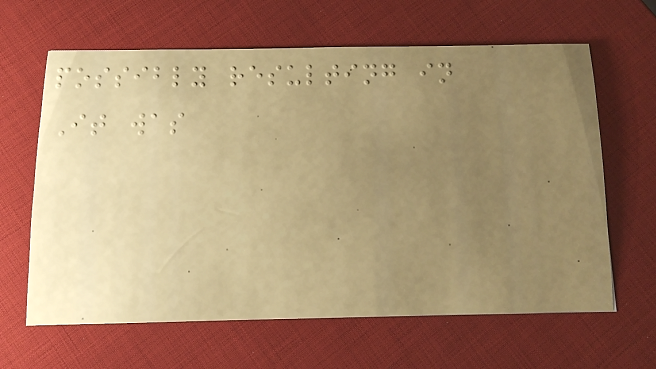possibly resulting in
It was
